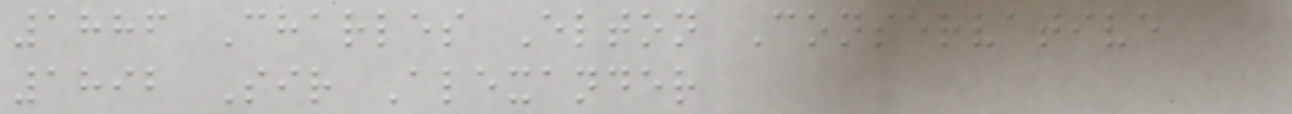1886 Charles Elton Conservative
1892 Sir Alexander
